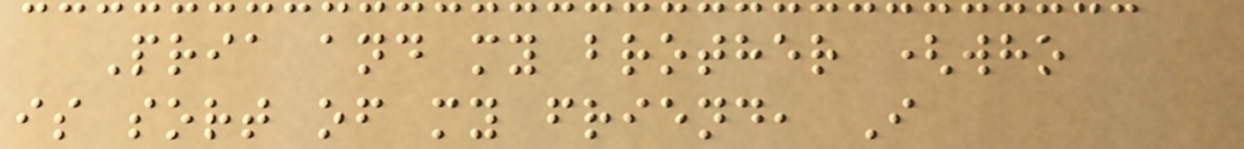Pria and my brother (who
is sort of my friend, I
